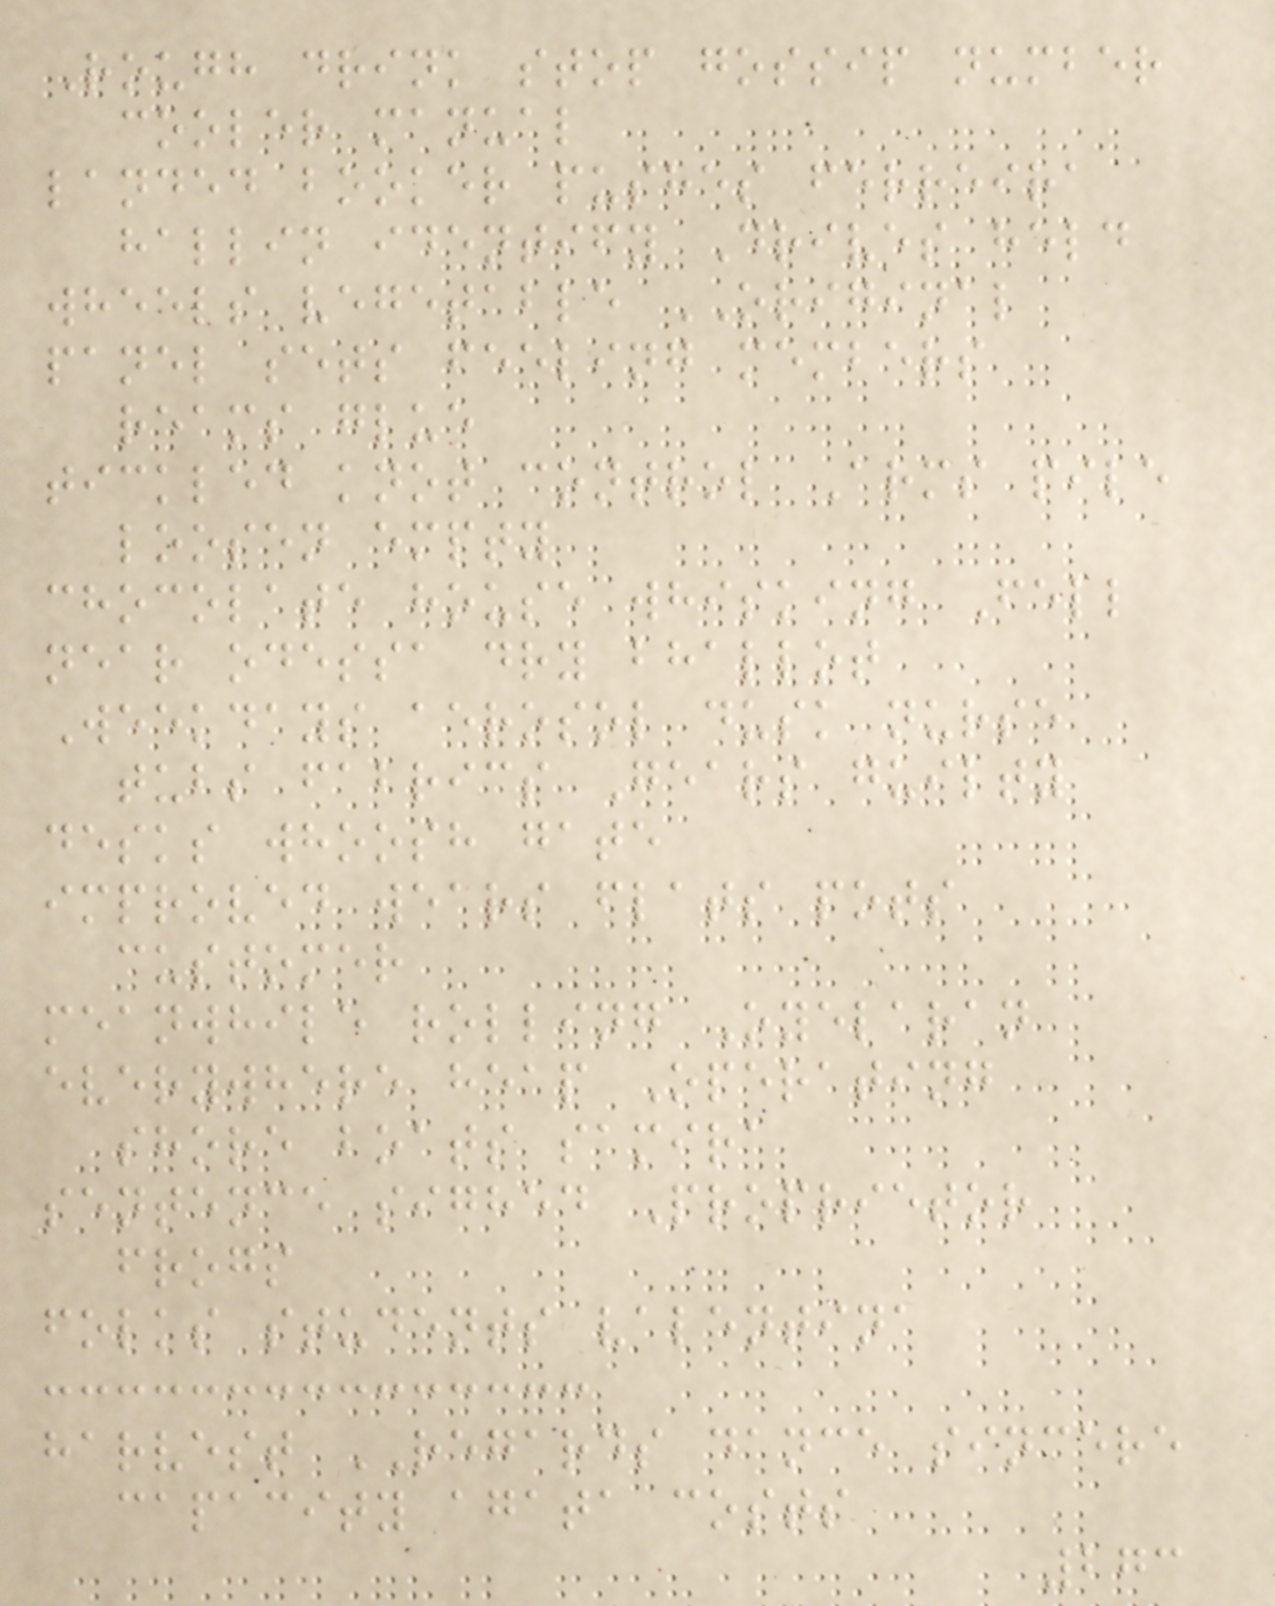Rough drink stop gossip number
cooler manual
landed booker pushes ferreira
hallin identify Drives held
wheels vegetable ORIGINAL
panel sets feeling members
reams glue
tickled knot control Arms pile
loosen empty
chocolate house whisking Fell
near odessa dry bhallot
Weekdays aerosol dusk nurse
tubs fabrics Gears guilty
desks whoosh gate
improved wears flats pots
customer
meanwhile rolling Oyelaran
everywhere heap Operating
shore boats samira
sentence sighed Proprietor
frogs
folks students valentina
harvest REGARDS dance sincere
capacity agata costs
273
